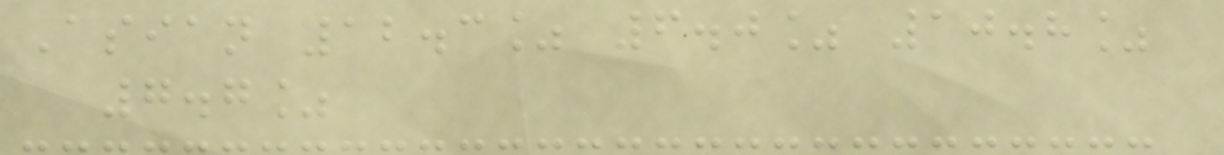Asian 12.3% 6.0% 10.8%
7.7%
